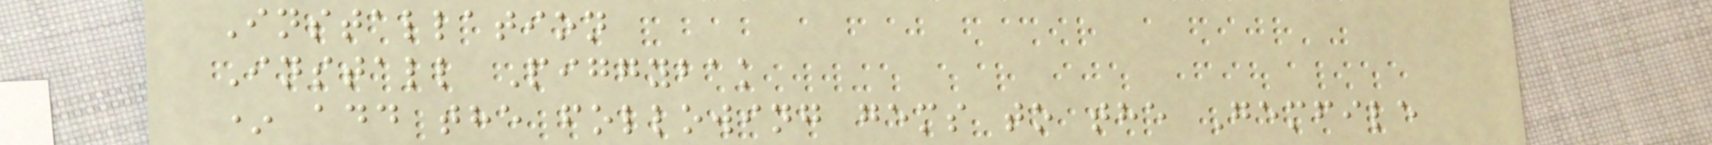Installation
Install Piggybak
* add the following gems to the Gemfile
